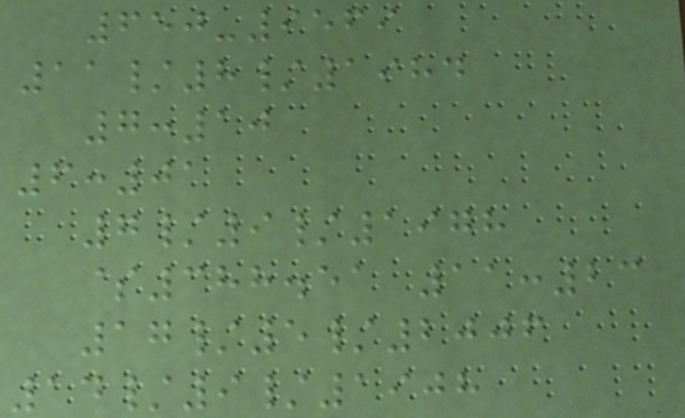650-9569
11/8/1984
7:10
6:01
7/9/1978
$388.51 11:23
17/5/2006
14/9/1908
